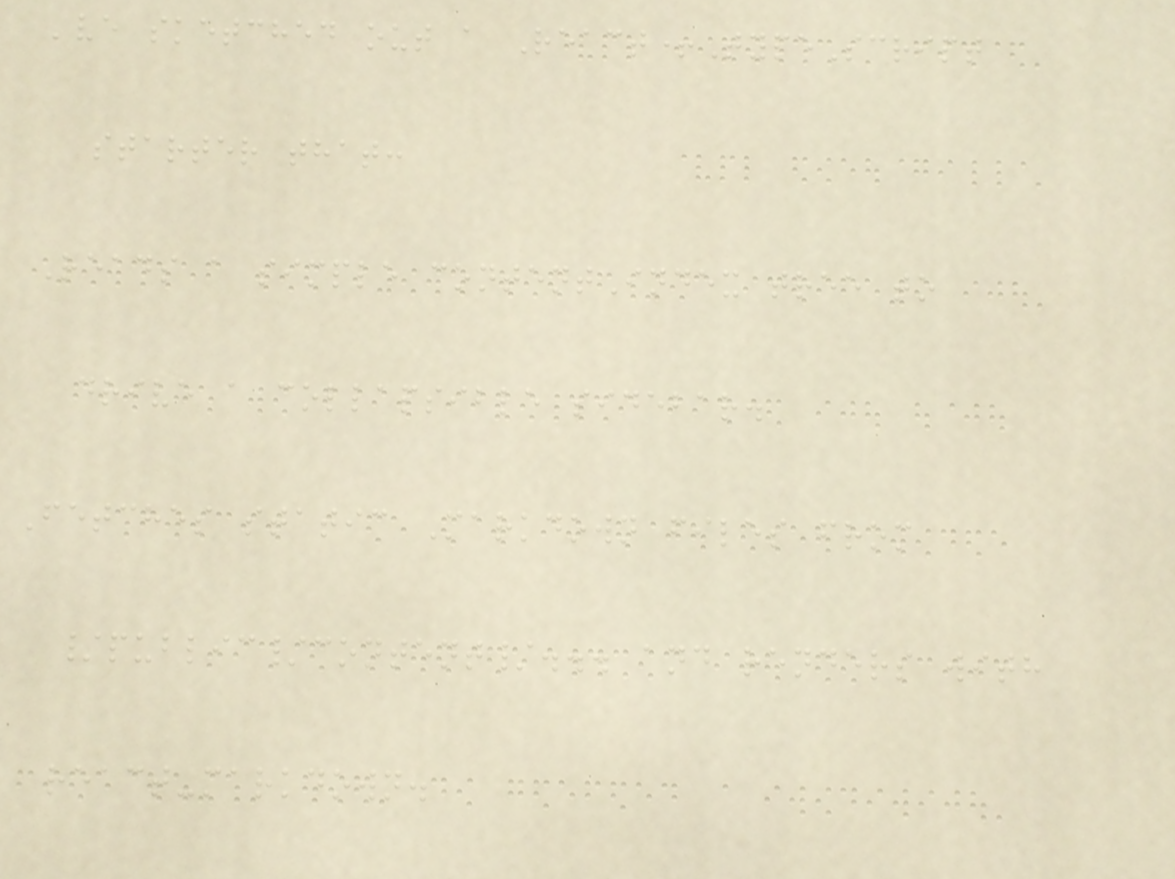've sketched out a React+TypeScript
starter that:
Reads a simple contentIndex tree to
drive a collapsible sidebar.
Fetches static Markdown files from
/public/content/... and renders with
react-markdown.
